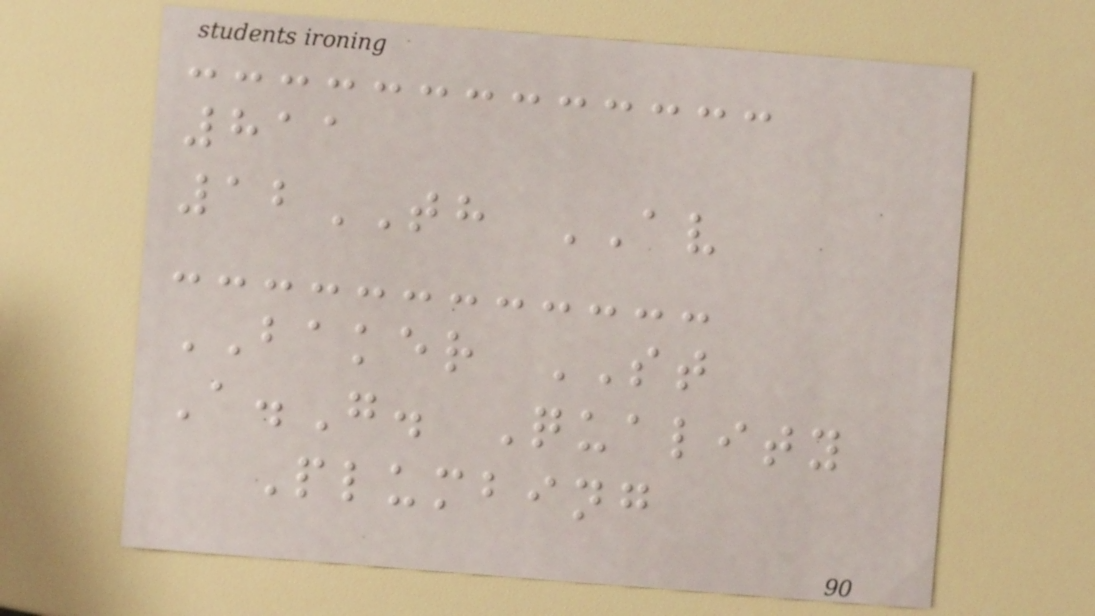811
12TH AV
BAKER ST
A.G. Quality
Plumbing
